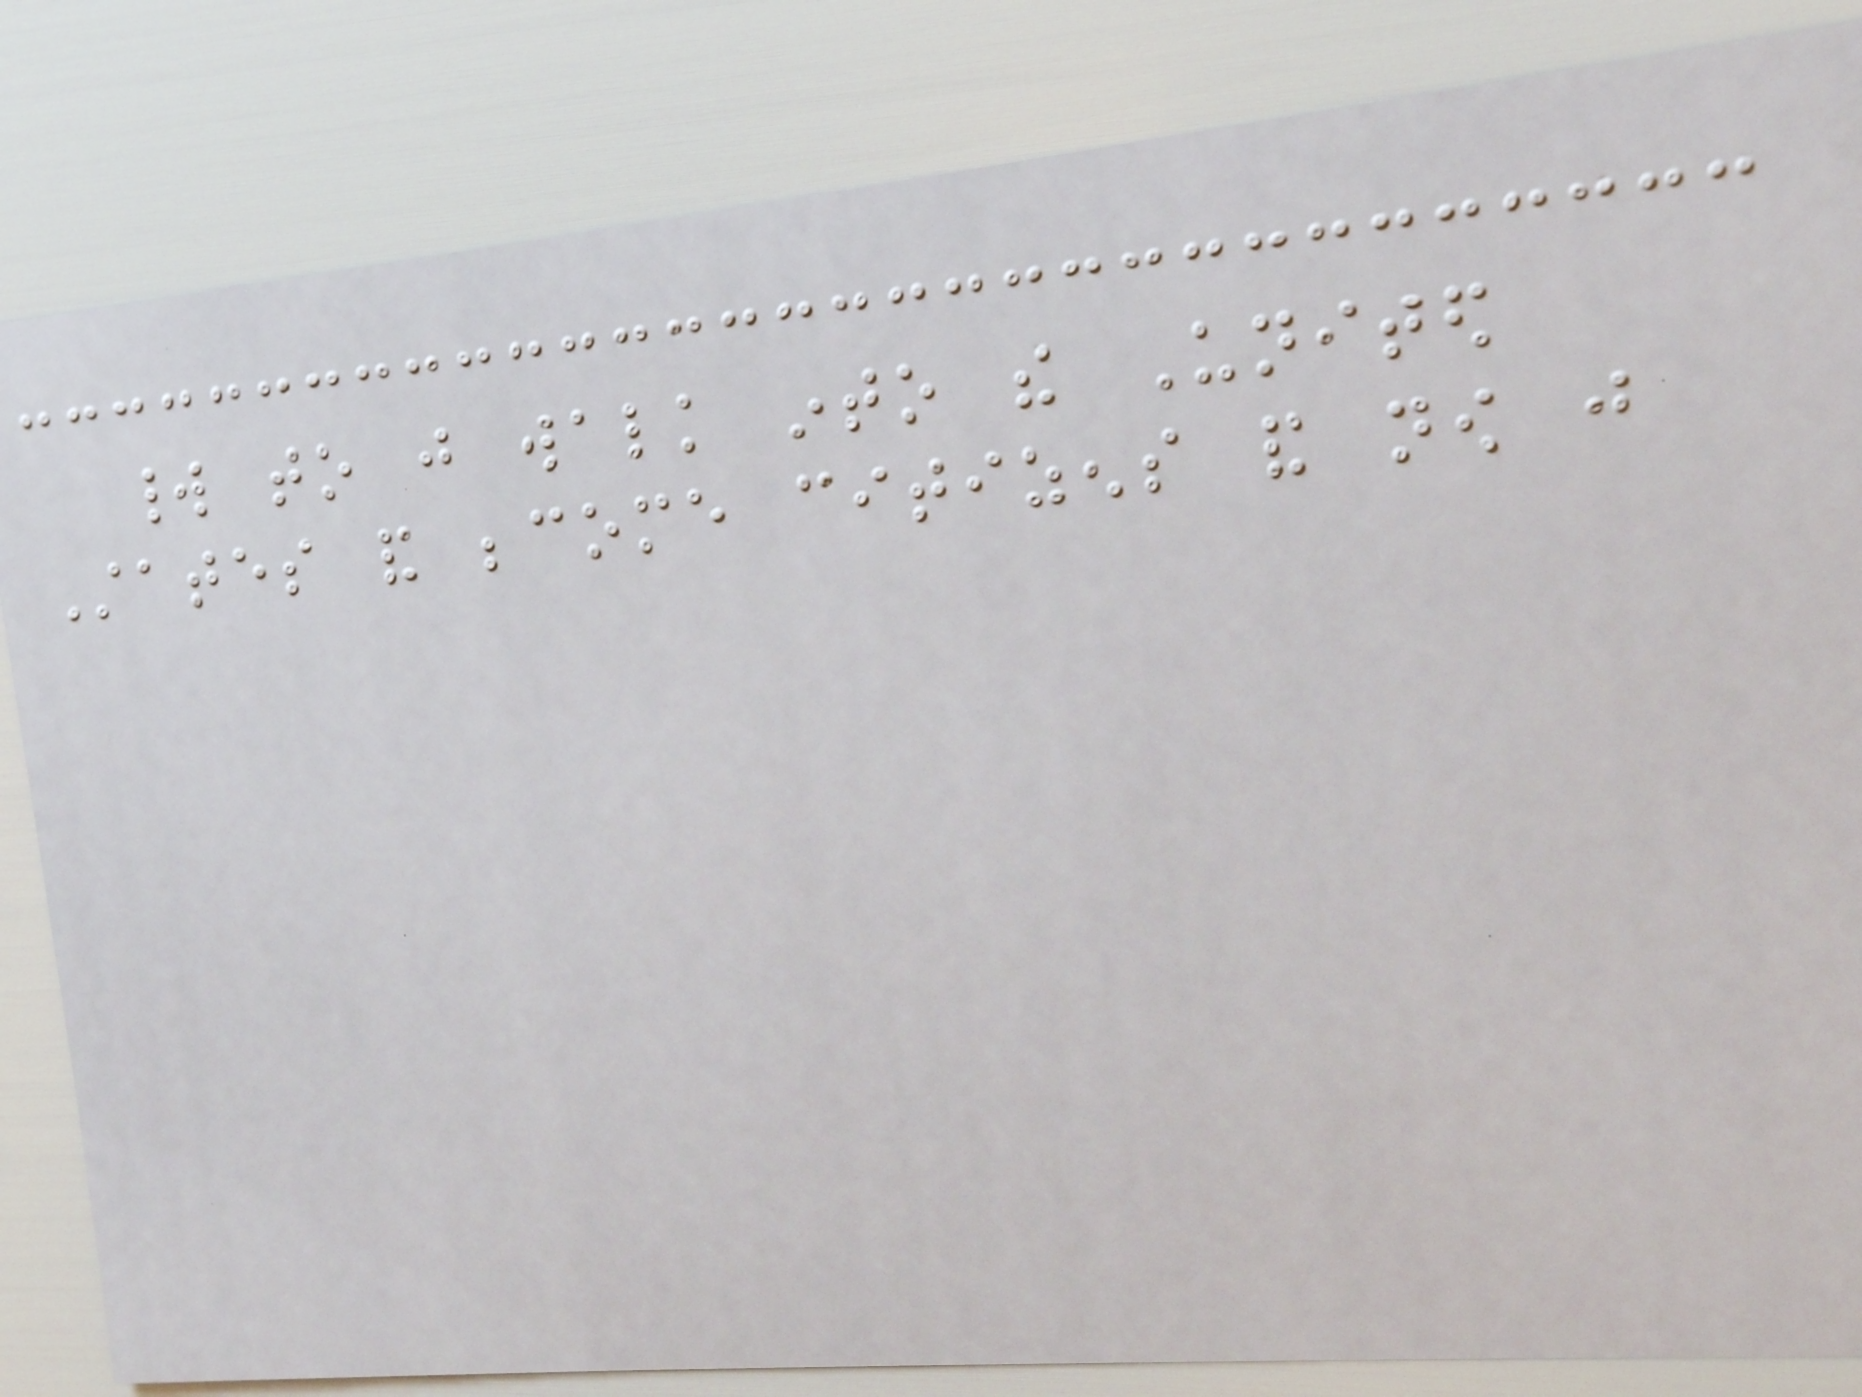world to just walk into the United
States and become citizens and now just
